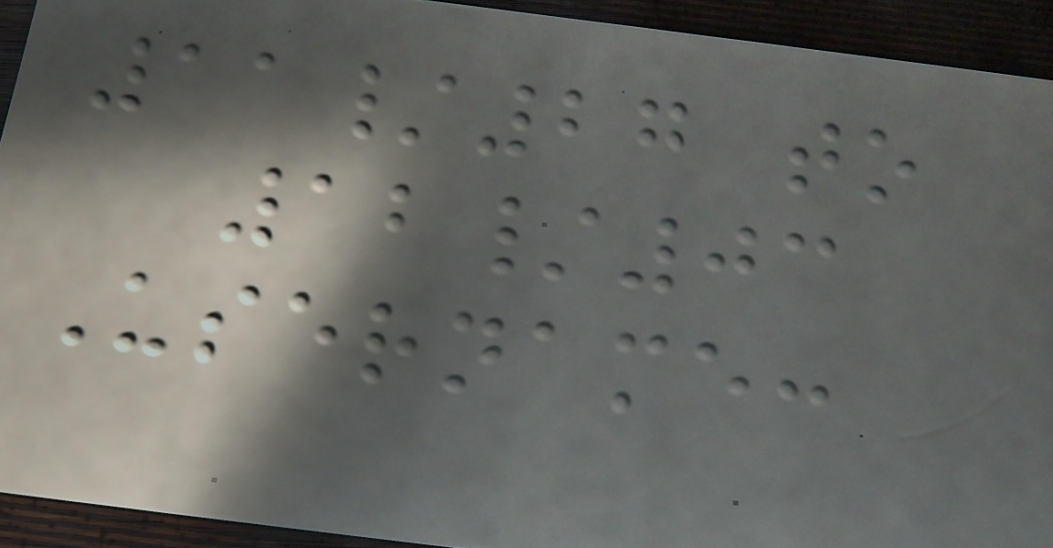11/27 to
12/03
Username:
